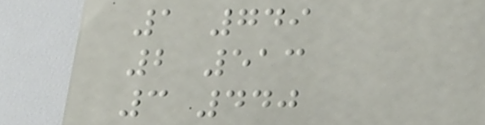1 749
2 513
3 440
